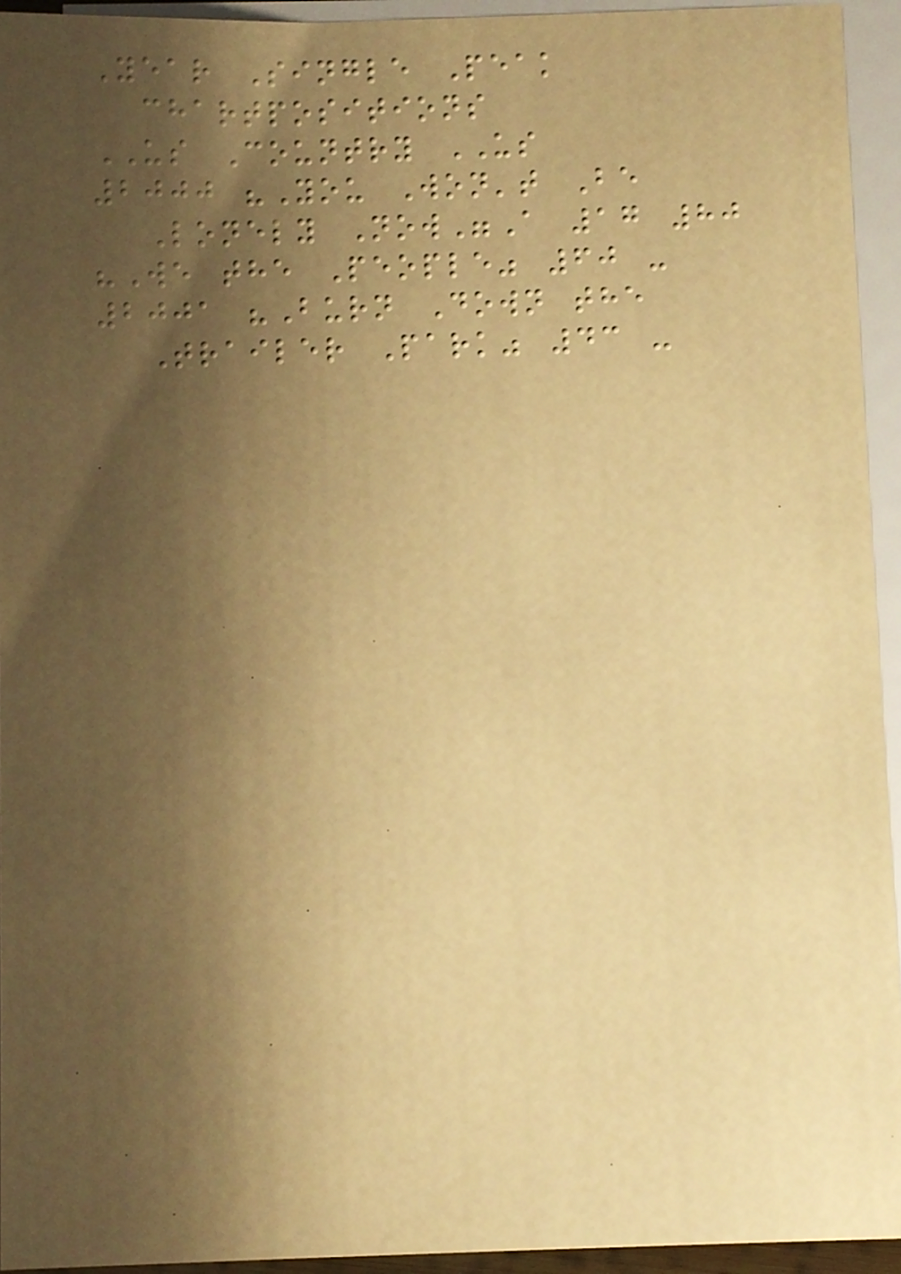Year Single Peak
chartpositions
US Country US
2000 "You Won't Be
Lonely Now"A 17 80
"We the People" 60 -
2001 "Burn Down the
Trailer Park" 43 -
